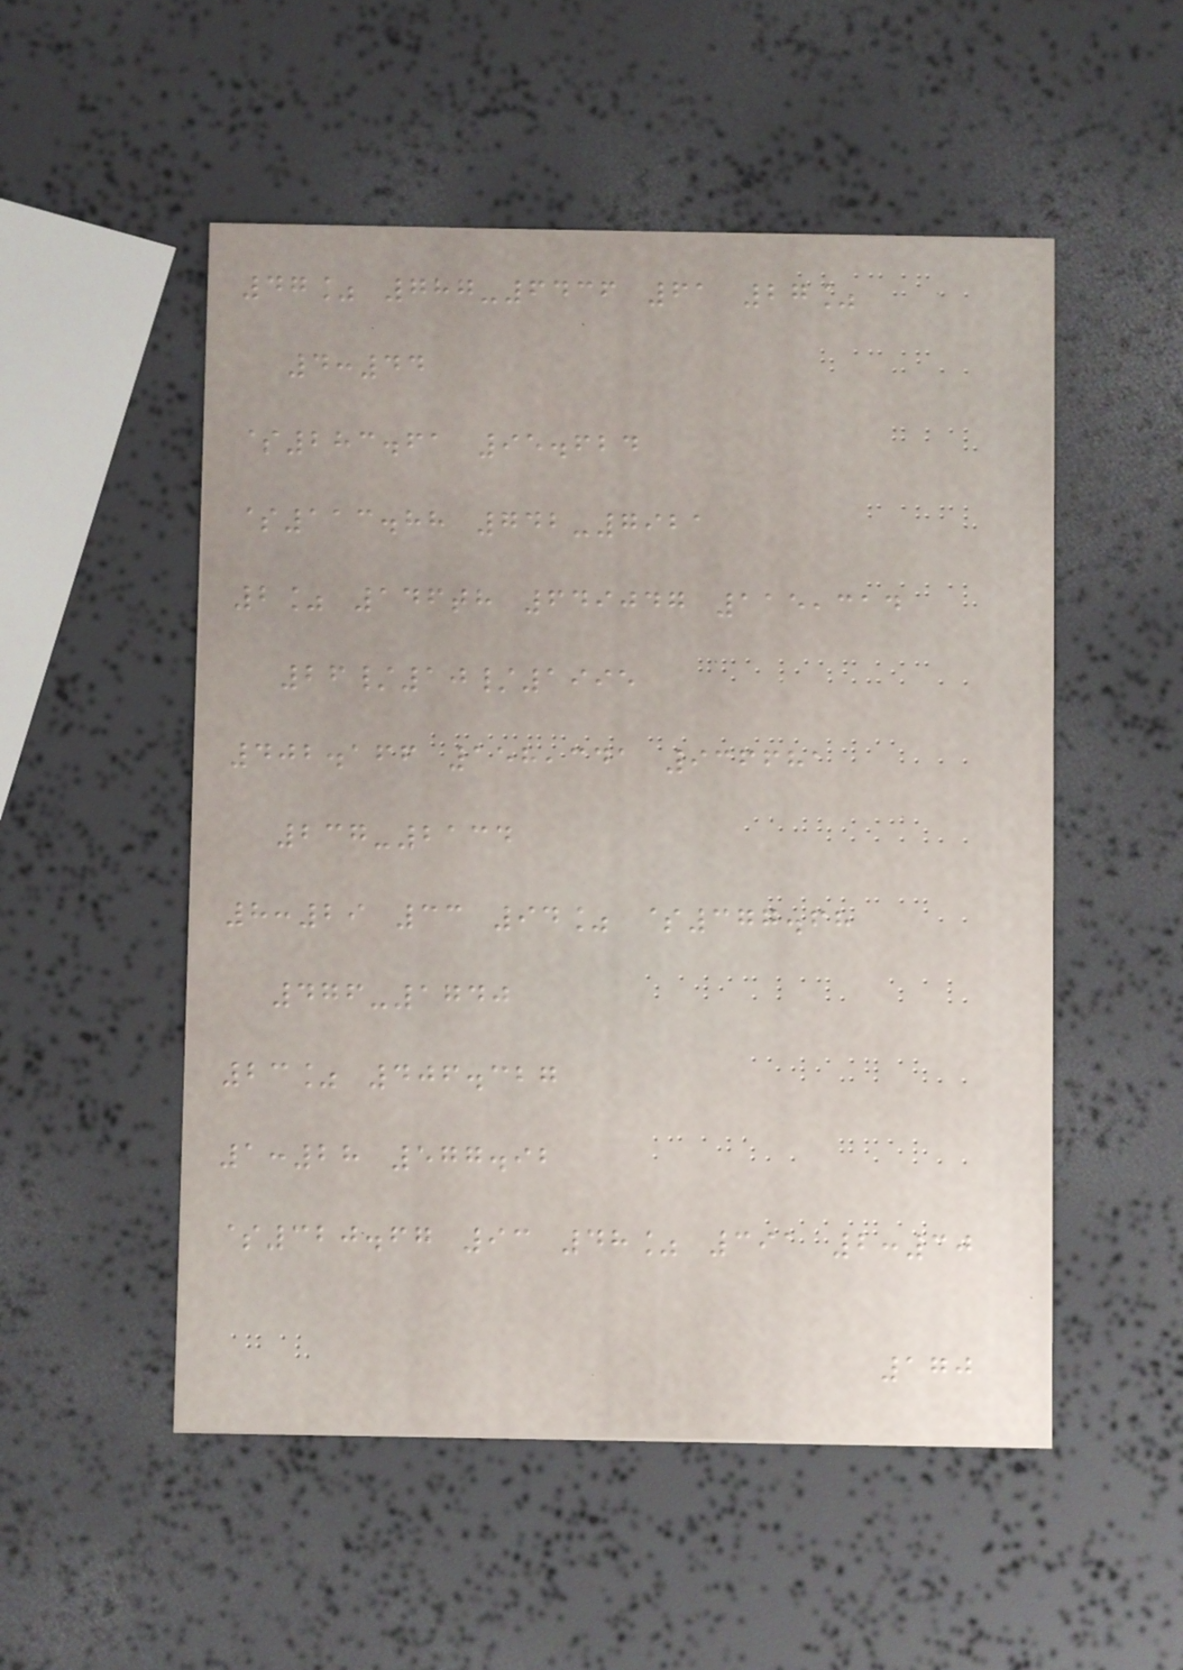47% 787-6436 61 27%
4:44
$283.61 95.624
$113.88 742-7921
2% 146th 649047 115,314
26/10/1995
402.166 158,341 936681
237-2134
8:29 33 94% $377.68
476-1740
23% 406.327
1:28 577.92
$320.67 93 48% 391 2:30
170
